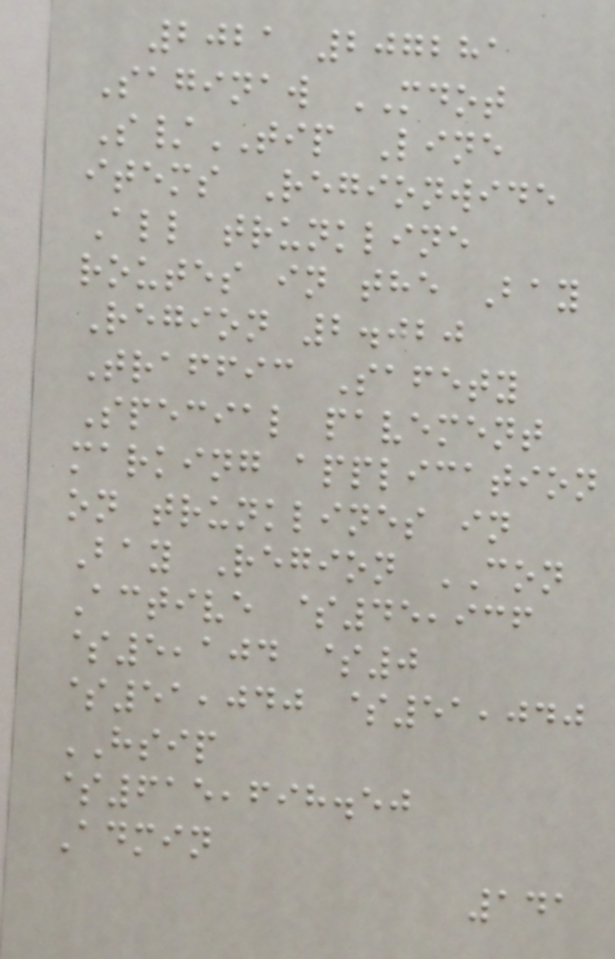2021 207281
Saginaw MDOT
S/TIP Line
items Regionwide
All trunkline
routes in the Bay
Region 2.020
Traffic Safety
Special pavement
marking application
on trunklines in
Bay Region CON
Active $45,936
$5,104 $0
$51,040 $51,040
HSIP
$615,698.50
Admin
141
